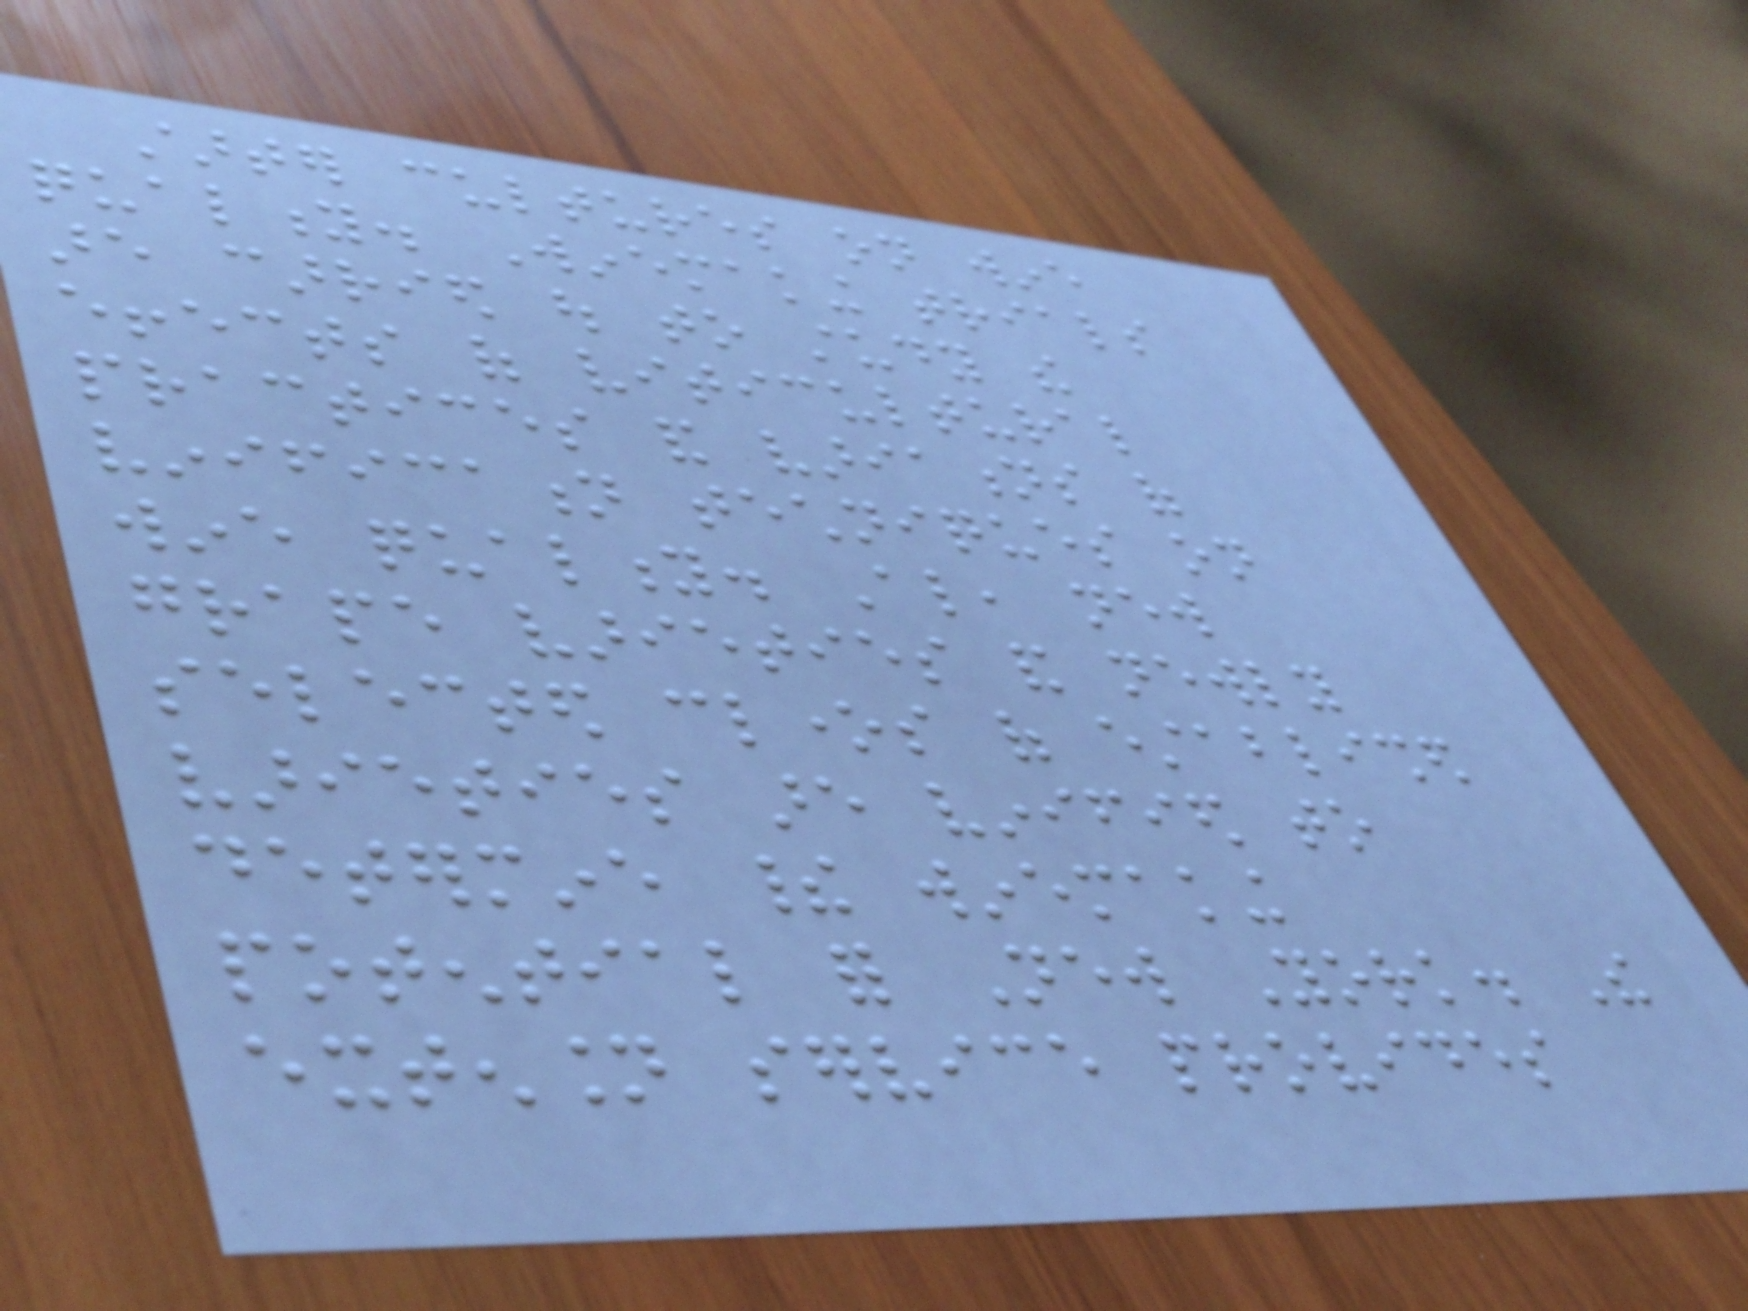starter cultures on wine
quality. Winemaking trials
are carried out to study the
effects of viticultural
practices and variations of
vinification techniques on
wine quality. Also, new
grape varieties and newly
selected clones of established
varieties are vinified to
determine their winemaking
potential for New York. The
extension service provides
